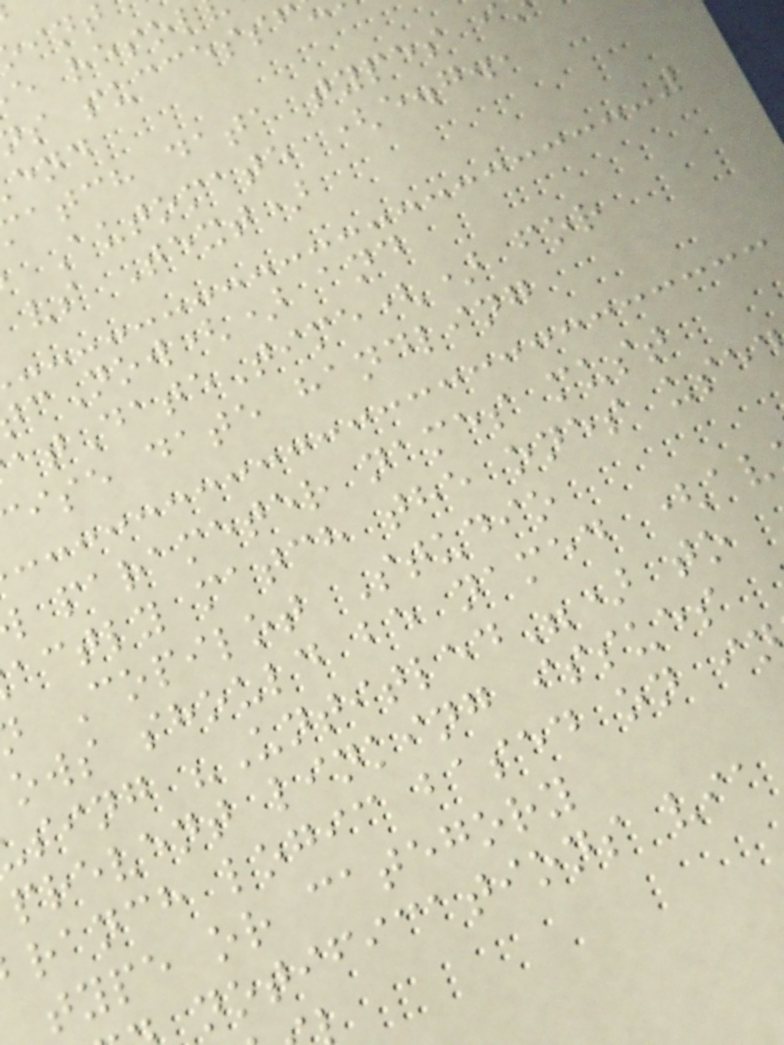s successf
atch data types i
Automate (e.g.,
vs Text)
cNow() and
atDateTime() for
ise date handling
parameter names must
actly match the ones use
Copilot Studio
ows should be named (av
sing "Untitled") to
prevent linking issues
ranch logic based on i
type or category
notifications via
